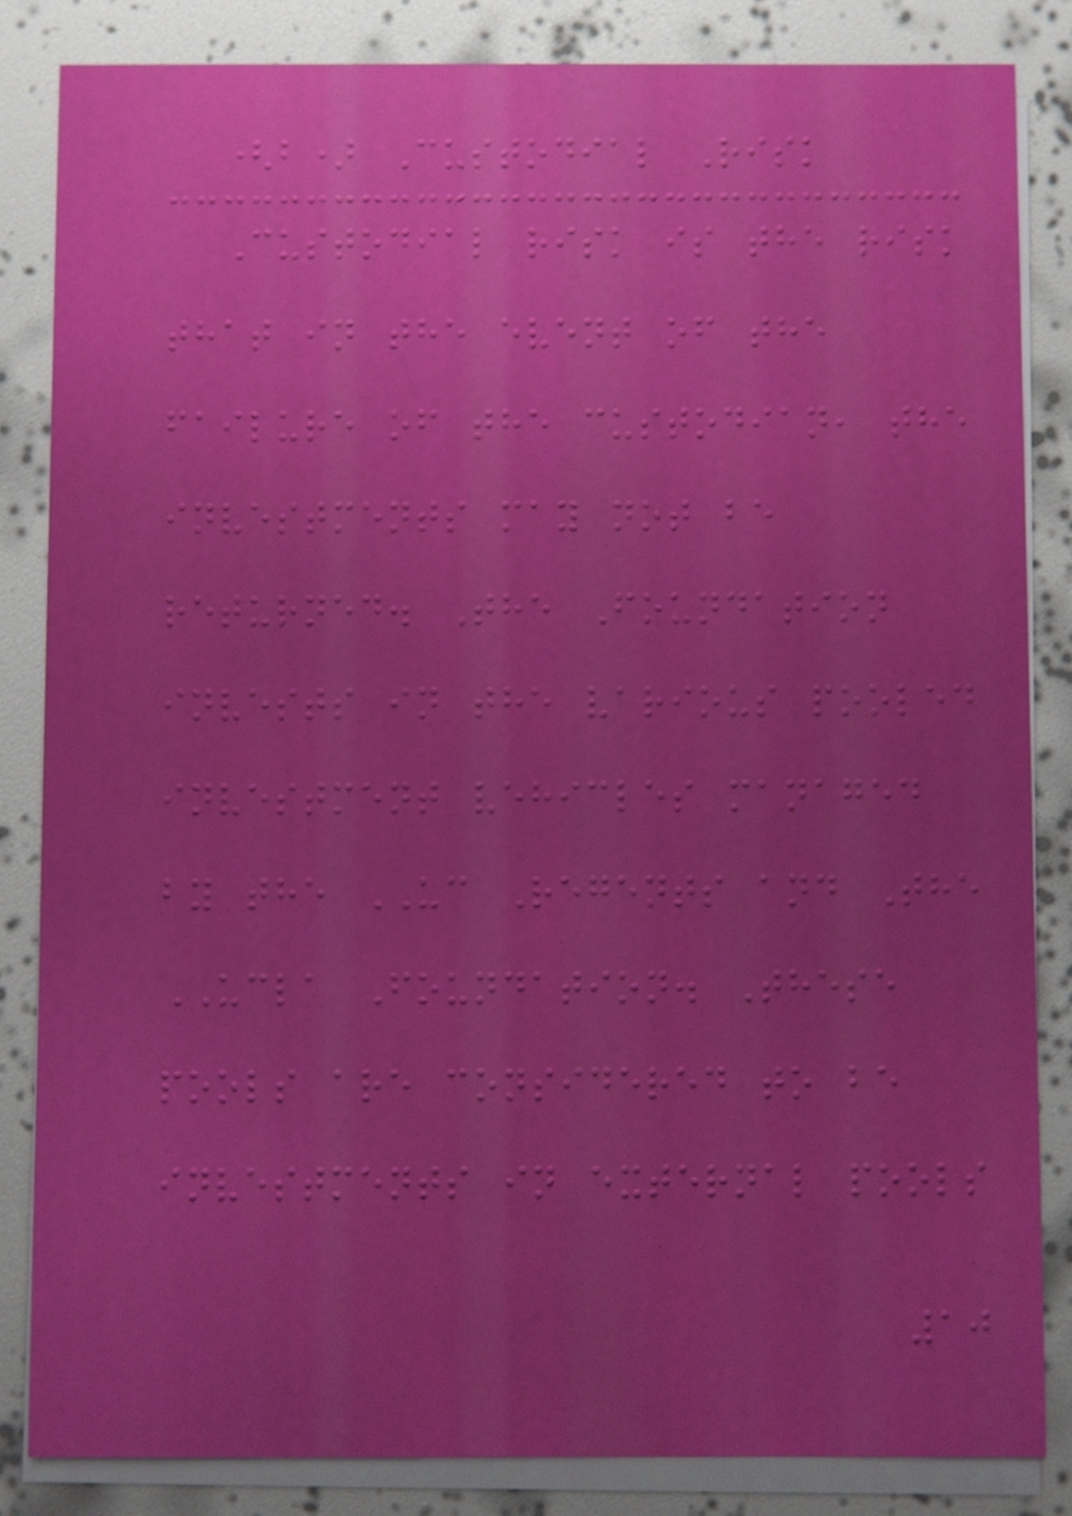(b) Custodial Risk
Custodial risk is the risk
that in the event of the
failure of the custodian, the
investments may not be
returned. The Foundation
invests in the various pooled
investment vehicles managed
by the UC Regents and The
UCLA Foundation. These
pools are considered to be
investments in external pools
10
